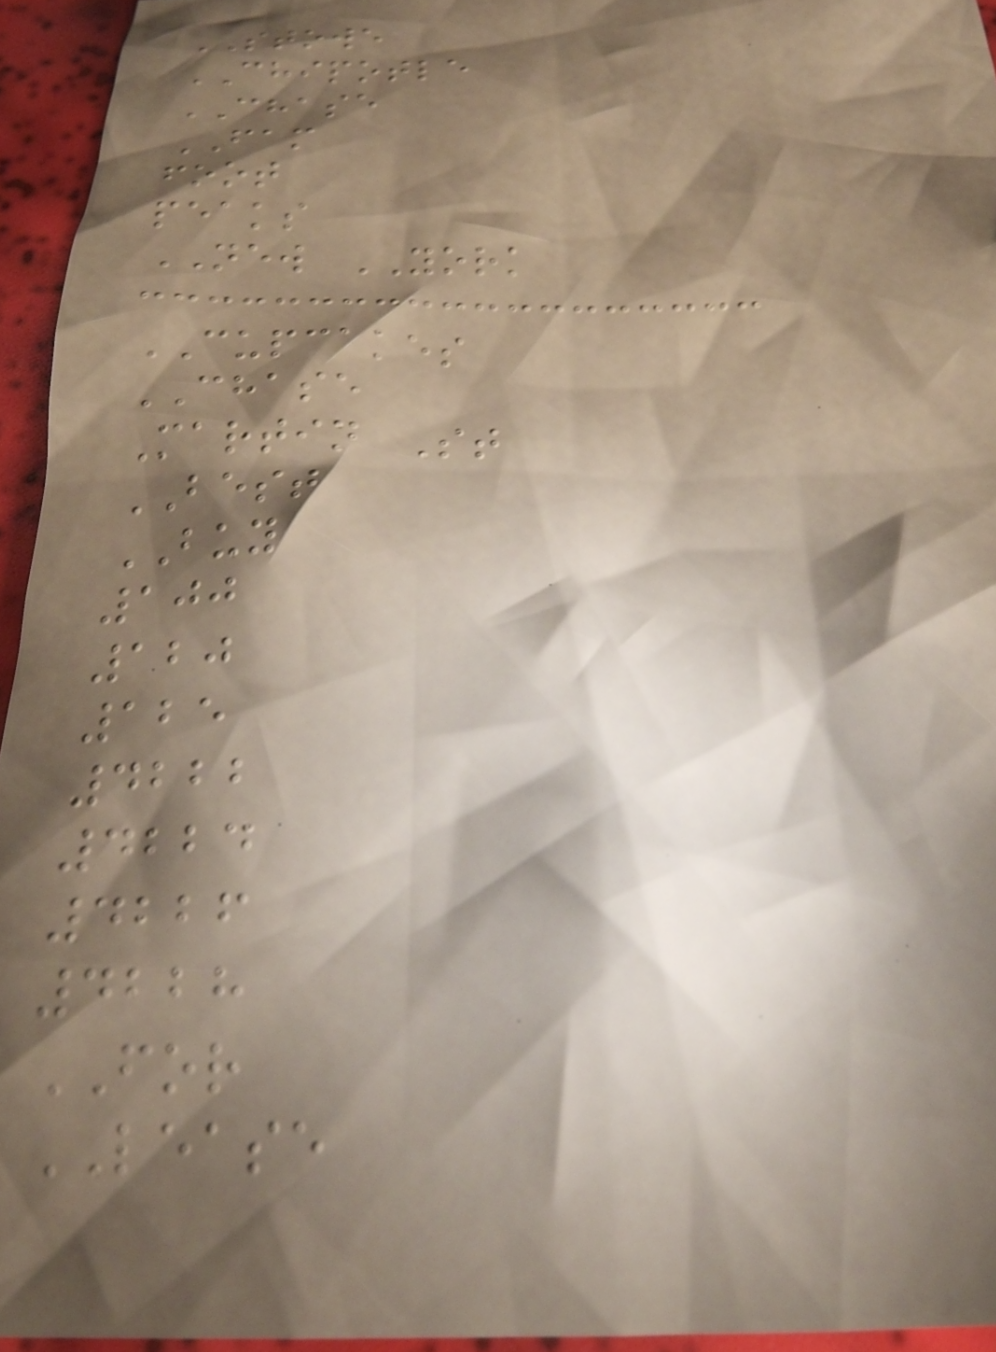STOWE
CHIPOTLE
CHASE
FAM
foot
peaks
NEW YORK
CUPCAKES
CHASE
Martin St
BEST
BUY
100
120
125
4222
4224
4226
4228
FOR
LEASE
